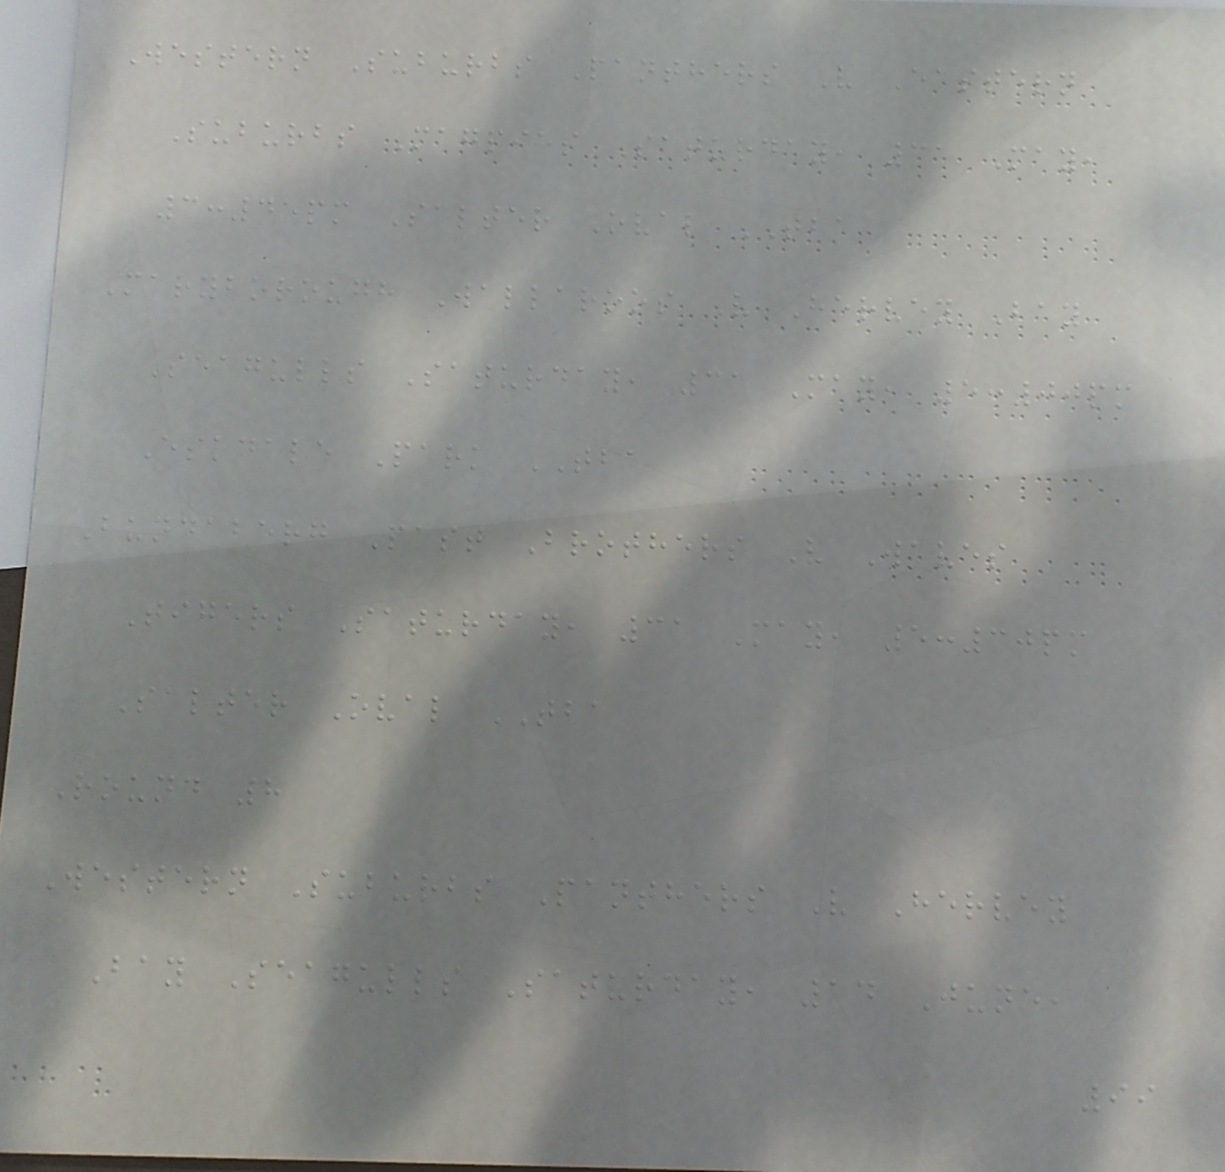Western Suburbs Panthers V Eastern
Suburbs Magpies Saturday, 31 May,
3:45pm Salter Oval TBA
Maryborough Wallaroos V Hervey Bay
Seagulls Saturday, 31 May, 5:00pm
Eskdale Park TBA
Bundaberg Past Brothers V Waves
Tigers Saturday, 31 May, 5:30pm
Salter Oval TBA
Round 8
Western Suburbs Panthers V Hervey
Bay Seagulls Saturday, 14 June,
99
